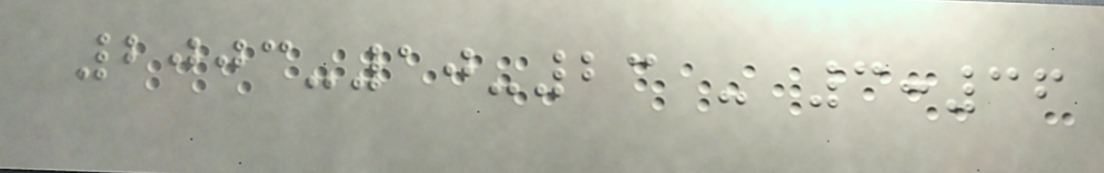2003-10-23 - 3:36
